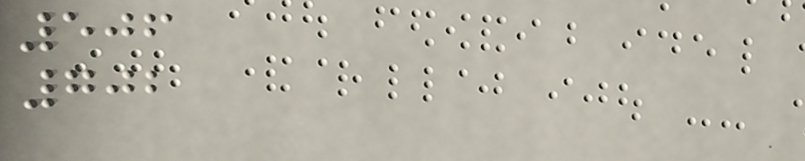506
702
